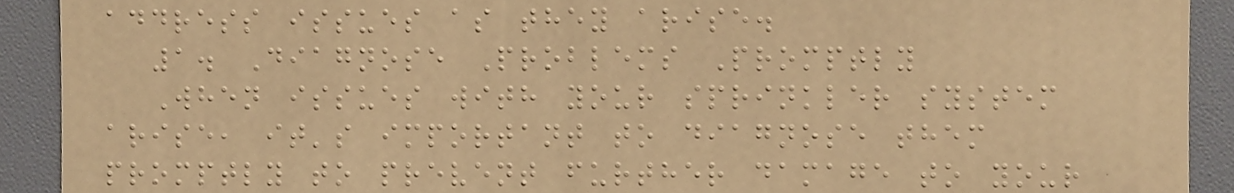address issues as they arise.
1. Diagnose Problems Promptly
When issues with your sprinkler system
arise, it's important to diagnose them
promptly to prevent further damage to your
